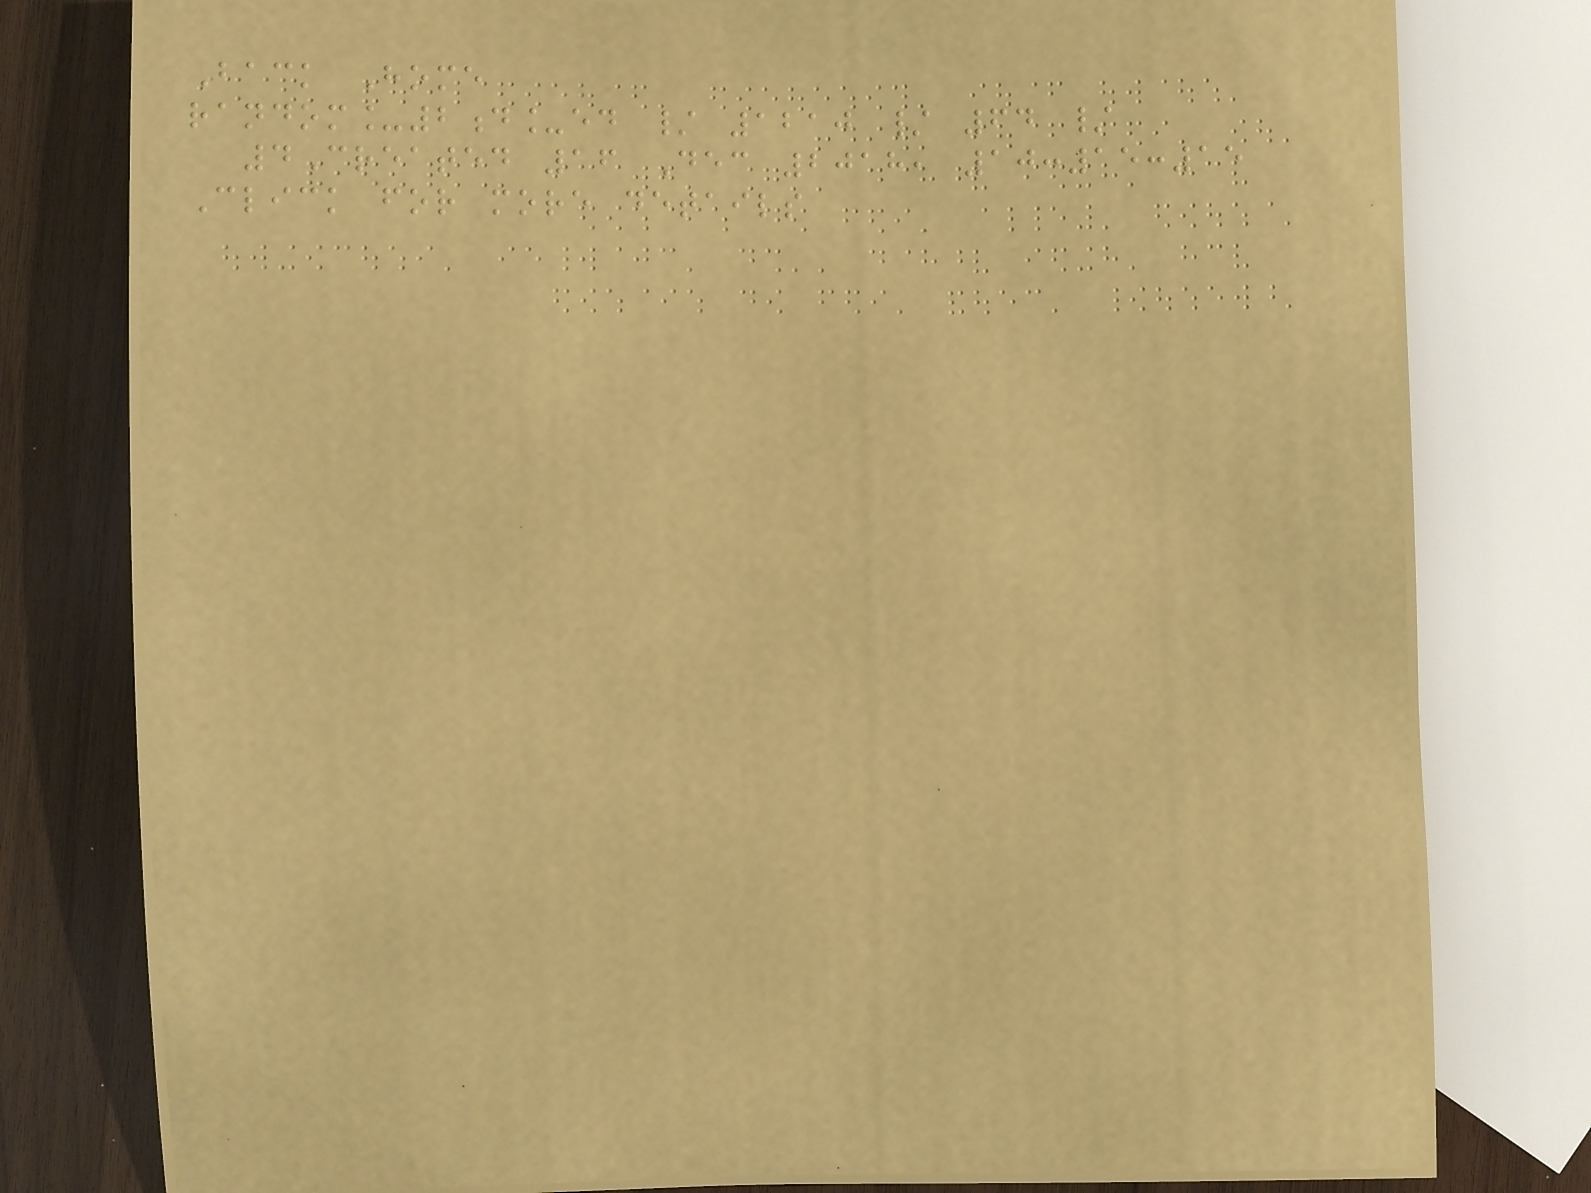Back Home
random_2d_ed / 1210 / 64 /
4Created 16 Dec 2018, 10:15:15
Click for more details
